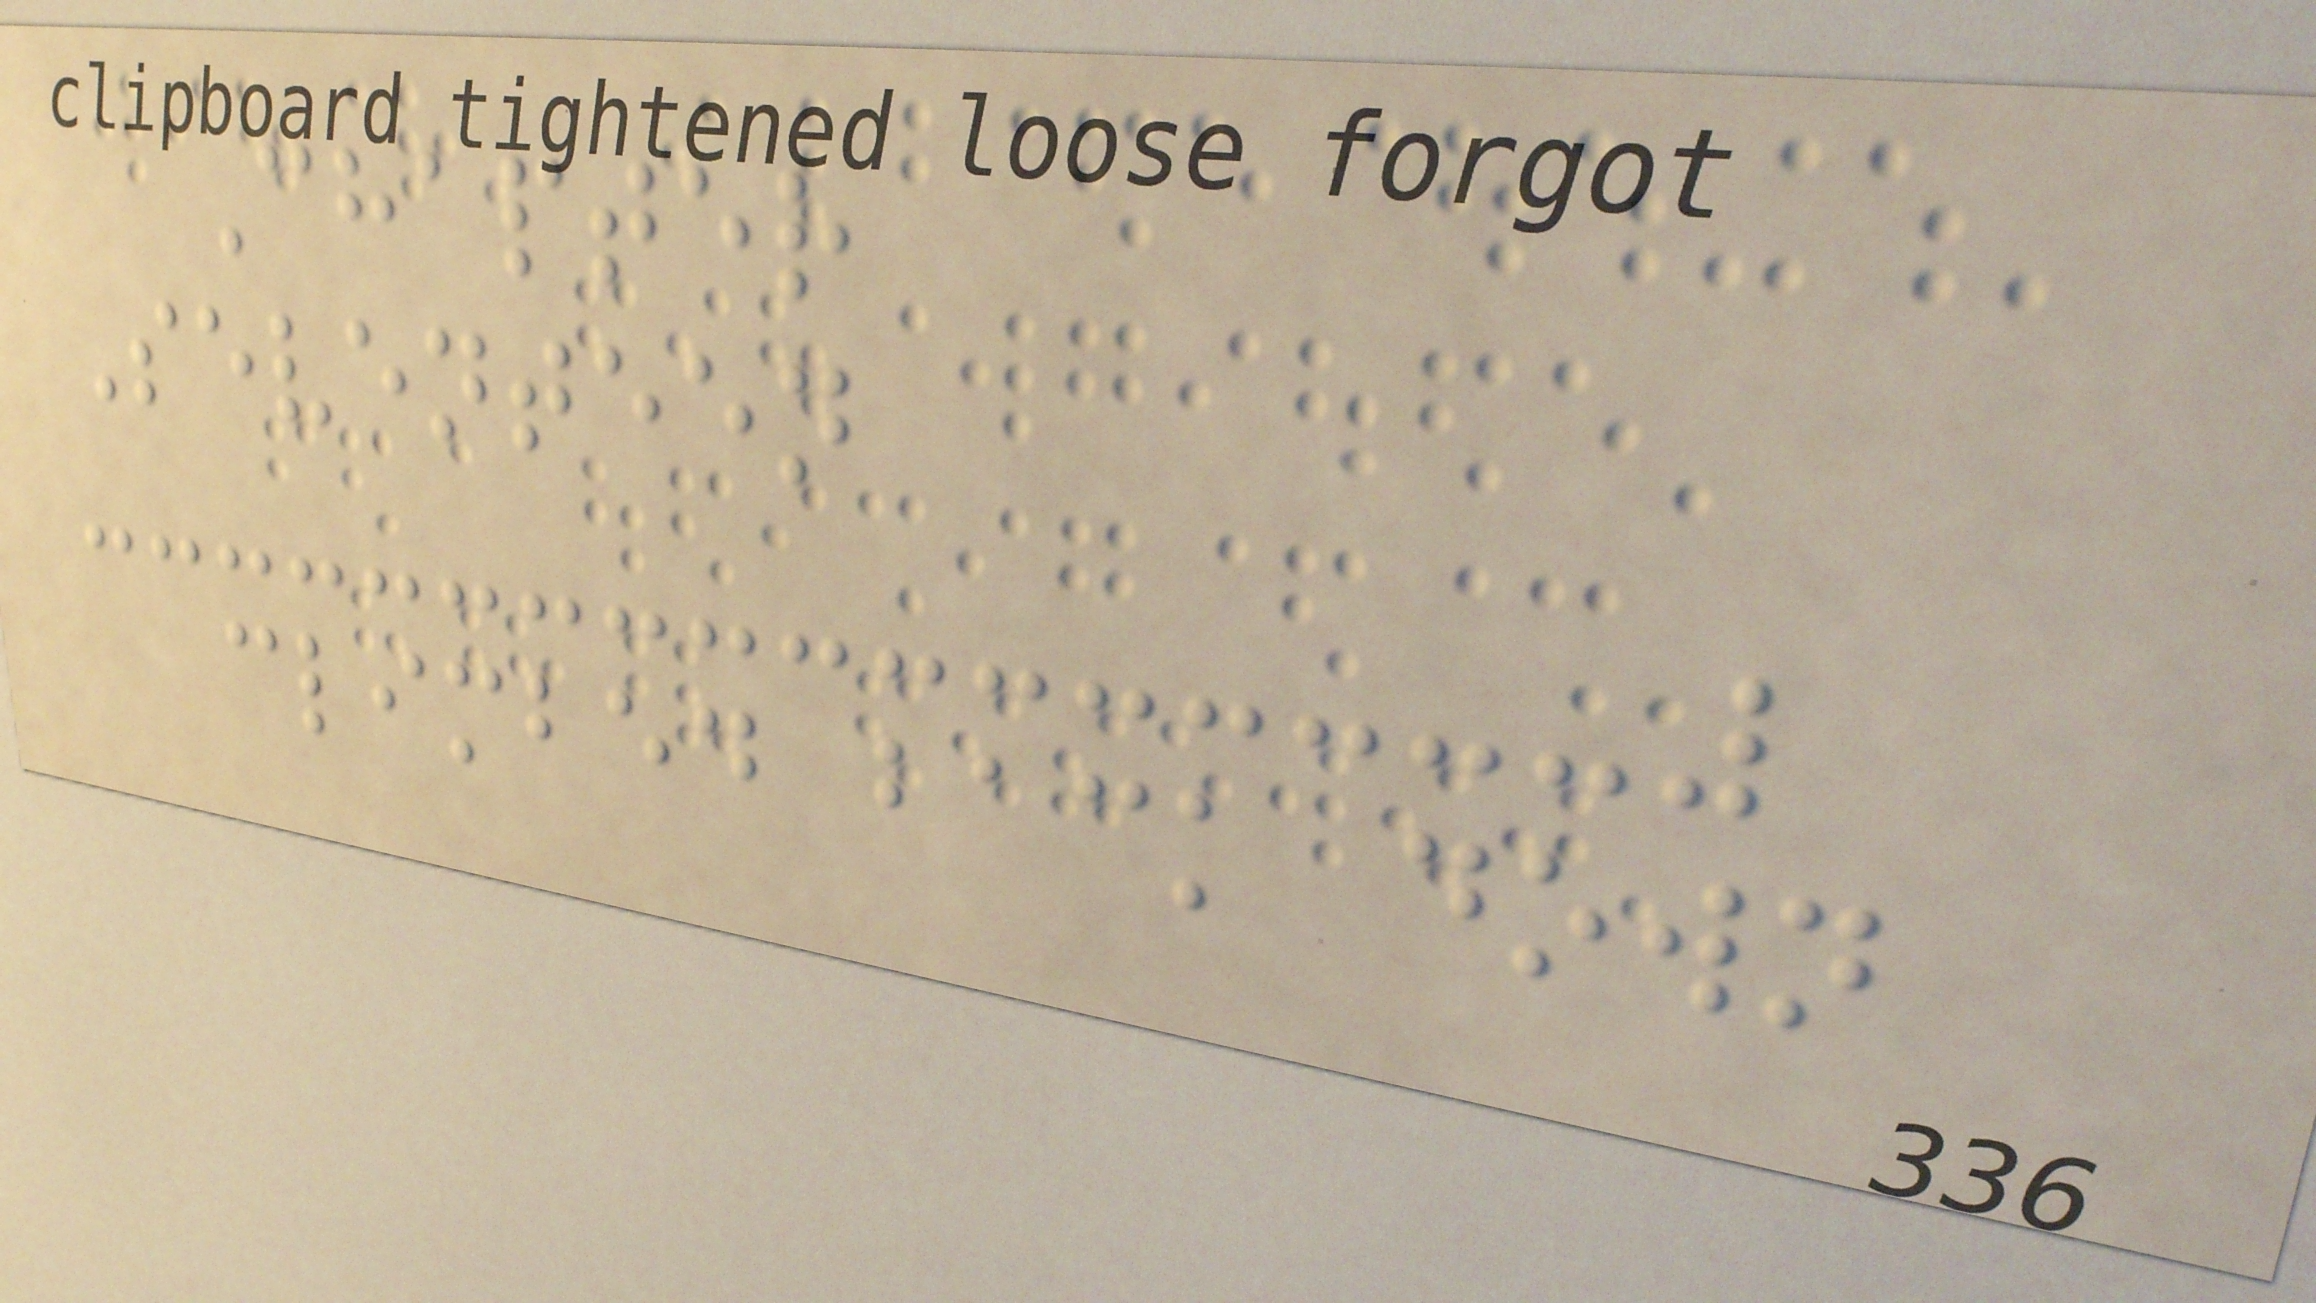Chapter
Seventeen
climbed back down
